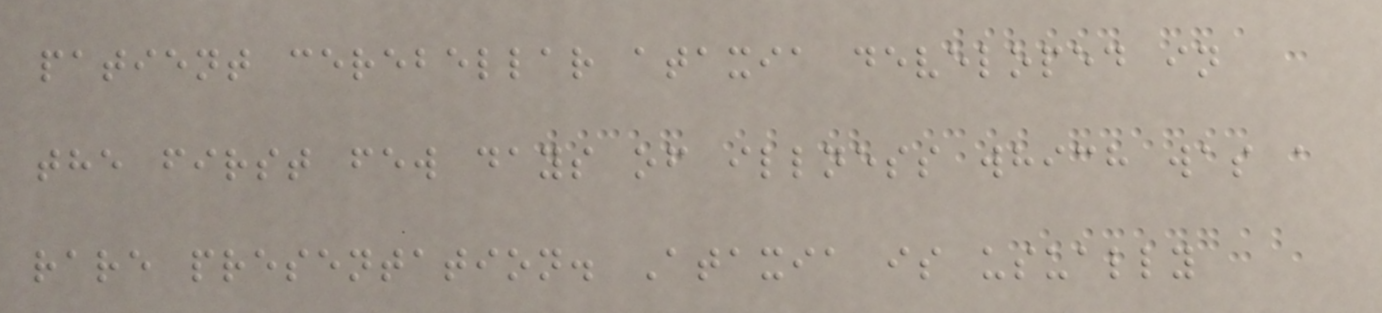patient cerebellar ataxia developed in
the first few days of illness which was a
rare presentation. Ataxia is usually
